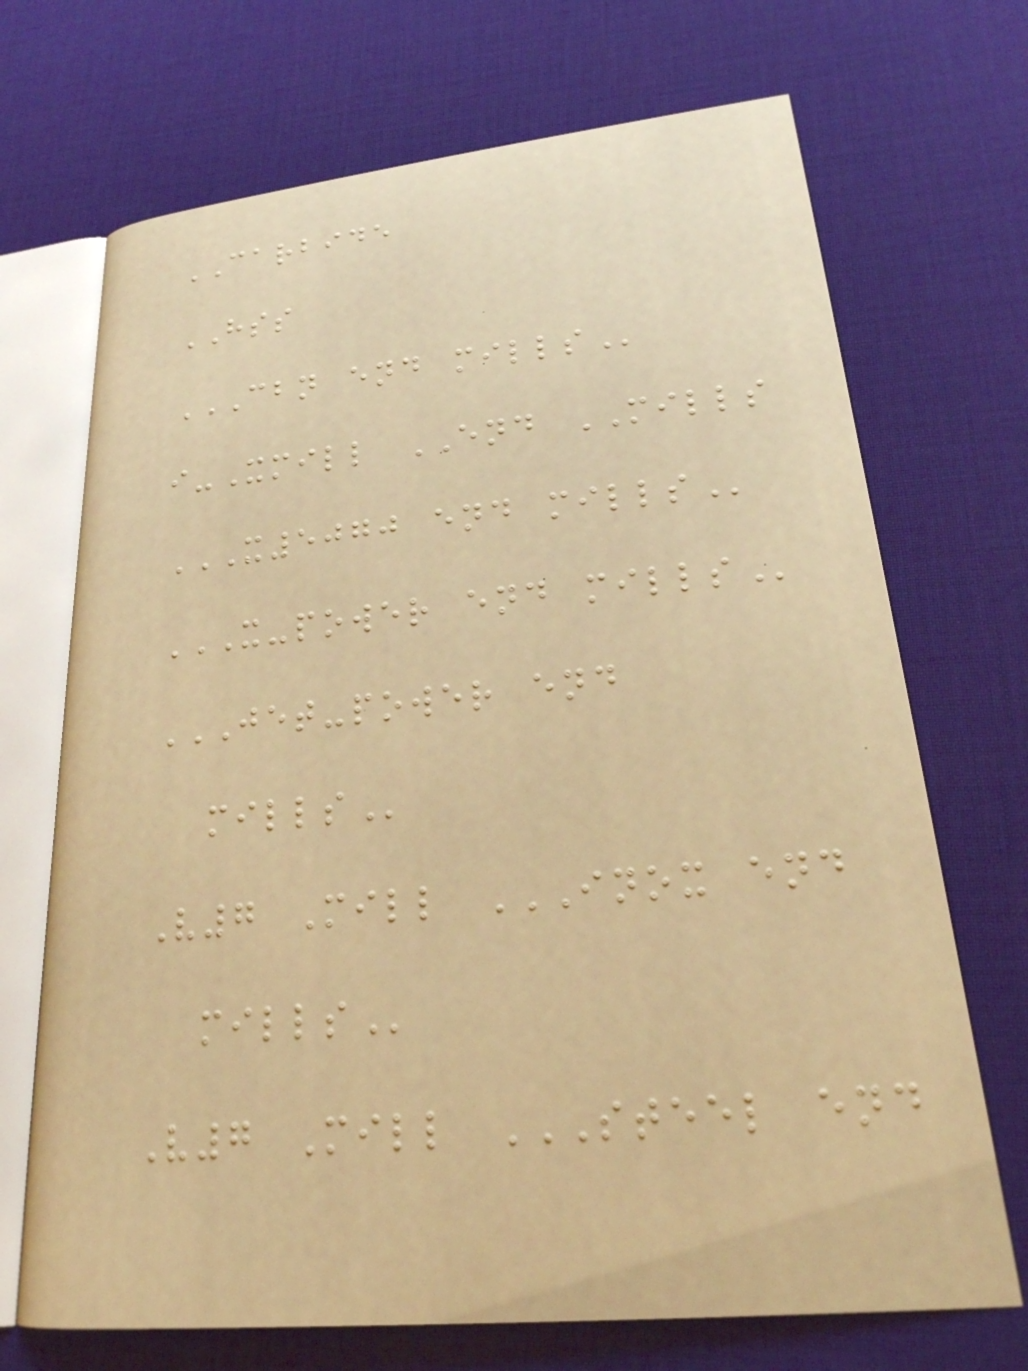CARBIDE
HSS
CBN END MILLS
i-Xmill END MILLS
X5070 END MILLS
X-POWER END MILLS
JET-POWER END
MILLS
V7 Mill INOX END
MILLS
V7 Mill STEEL END
